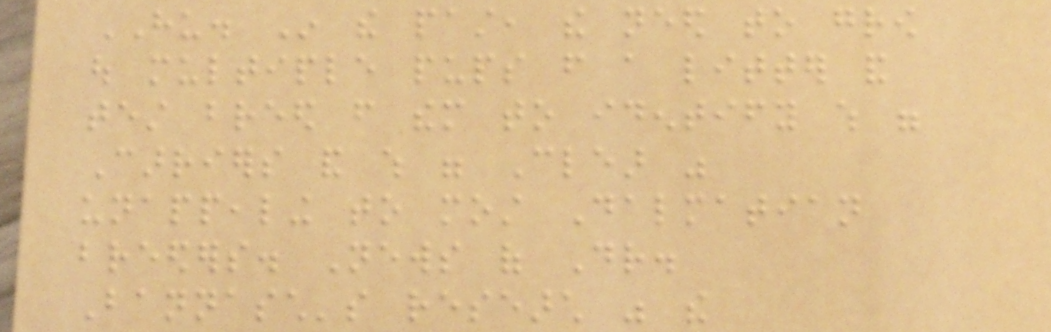HU. In the past, the need to grow
out multiple pups from a litter and
test breed from them to identify which were
Carriers and which were Clear was
unappealing to most Dalmatian
breeders. News of Dr.
Bannasch's research was the
